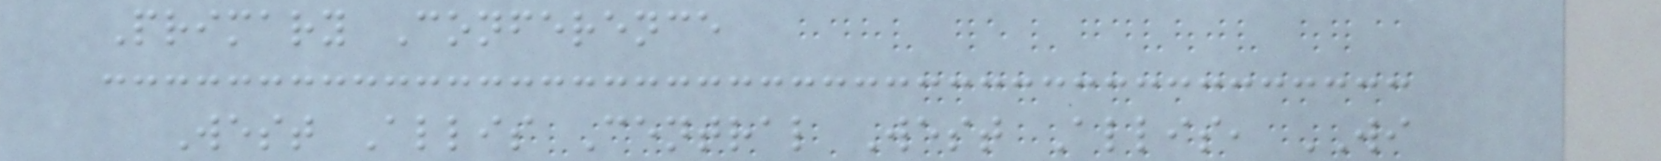Primary Conference
West Allis Central West Allis, WI
